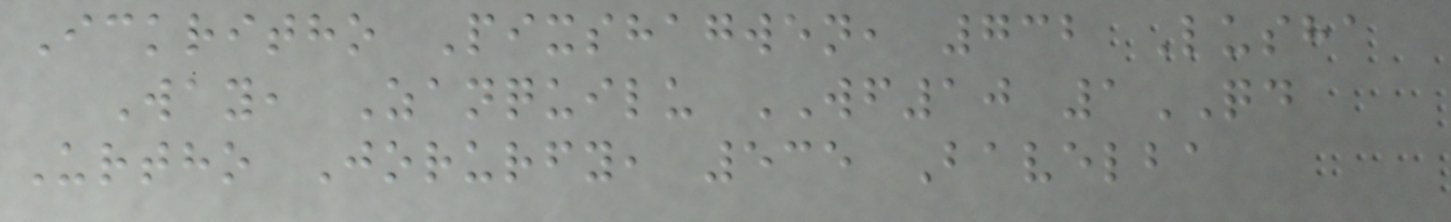Ickritho Pixshagwen, 732 Lusha
Way, Zanquilu WF10 1QD
Urtho Jorurfy, 535 Bavelba
